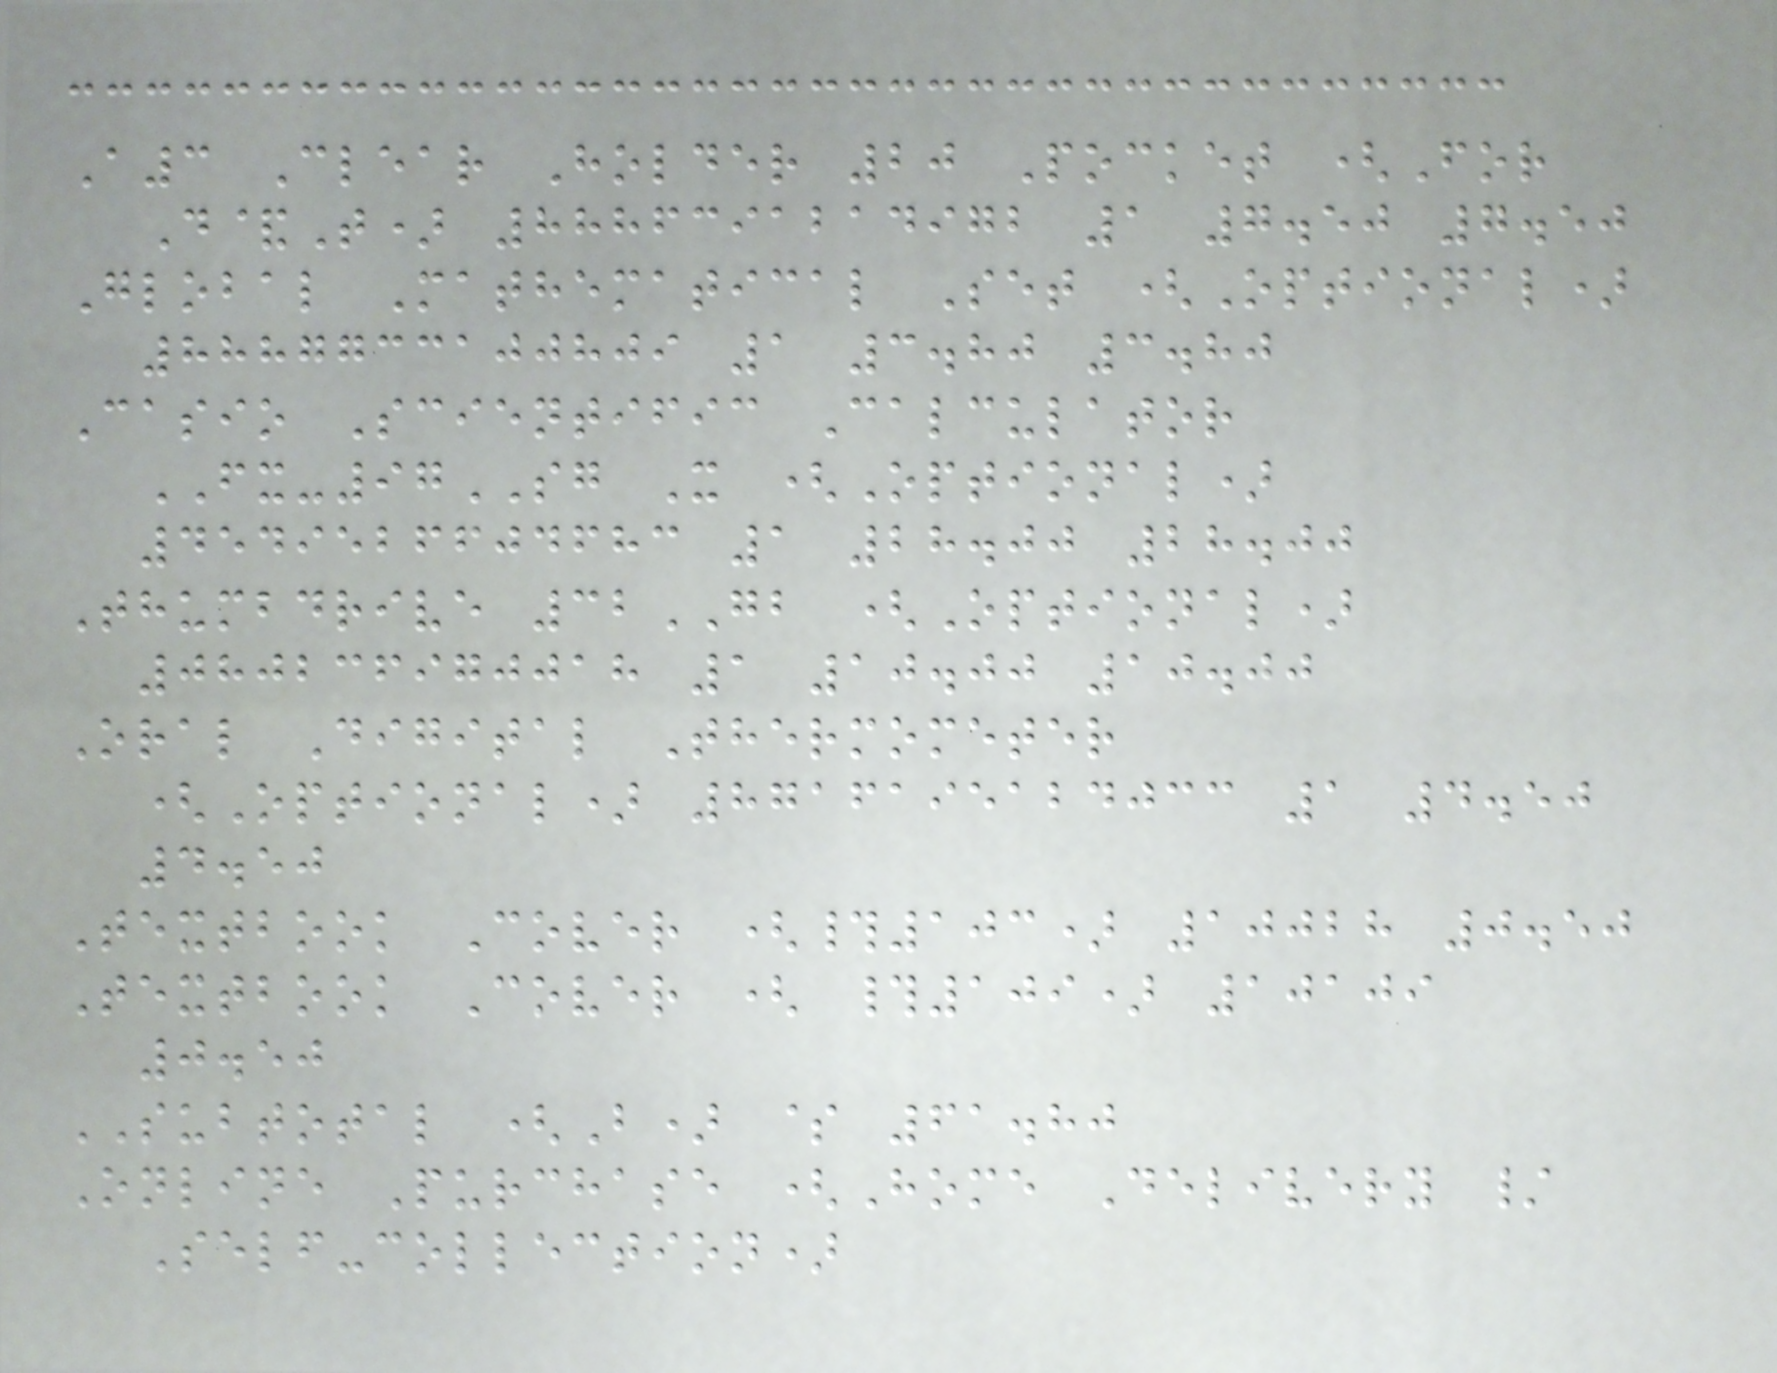A3 Clear Holder 20 Pocket (For
D&T) 8886391214972 1 7.50 7.50
Global Mathematical Set (Optional)
8887733100809 1 3.80 3.80
Casio Scientific Calculator
FX-97SG X (Optional)
4549526604683 1 28.00 28.00
Thumbdrive 32GB (Optional)
080236970018 1 10.00 10.00
Oral Digital Thermometer
(Optional) 8716195124033 1 4.50
4.50
Textbook Cover (#103) 10028 0.50
Textbook Cover ( #109) 10109
0.50
SUBTOTAL (B) $ 61.80
Online Purchase (Home Delivery /
Self-collection)
